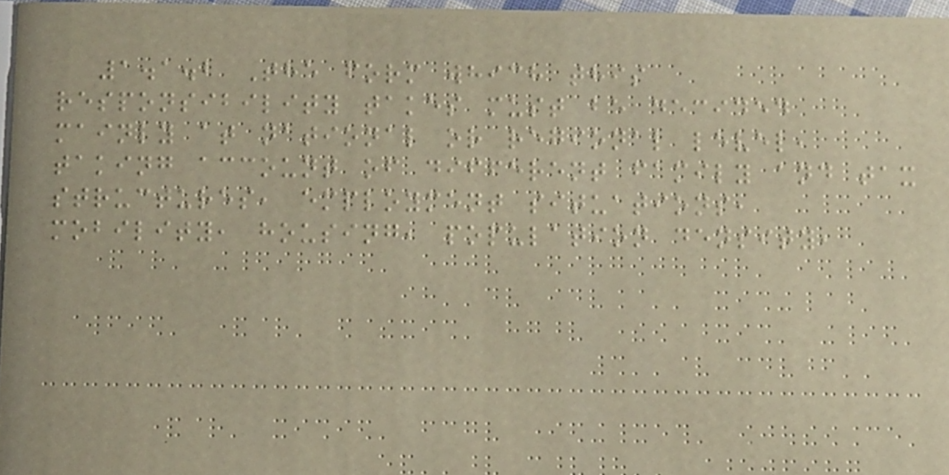1.1.2 The form which this
responsibility takes must be decided
mainly at national or regional level,
taking account of different family and tax
structures, employment situations,
mobility, housing, population density,
